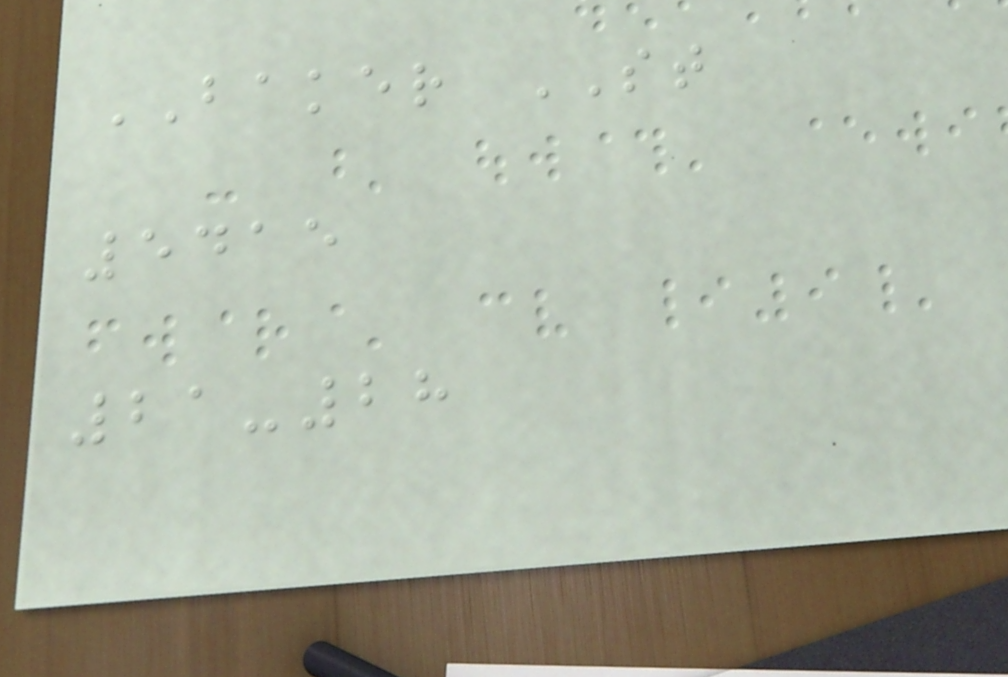BAKER ST
5415
21-28
